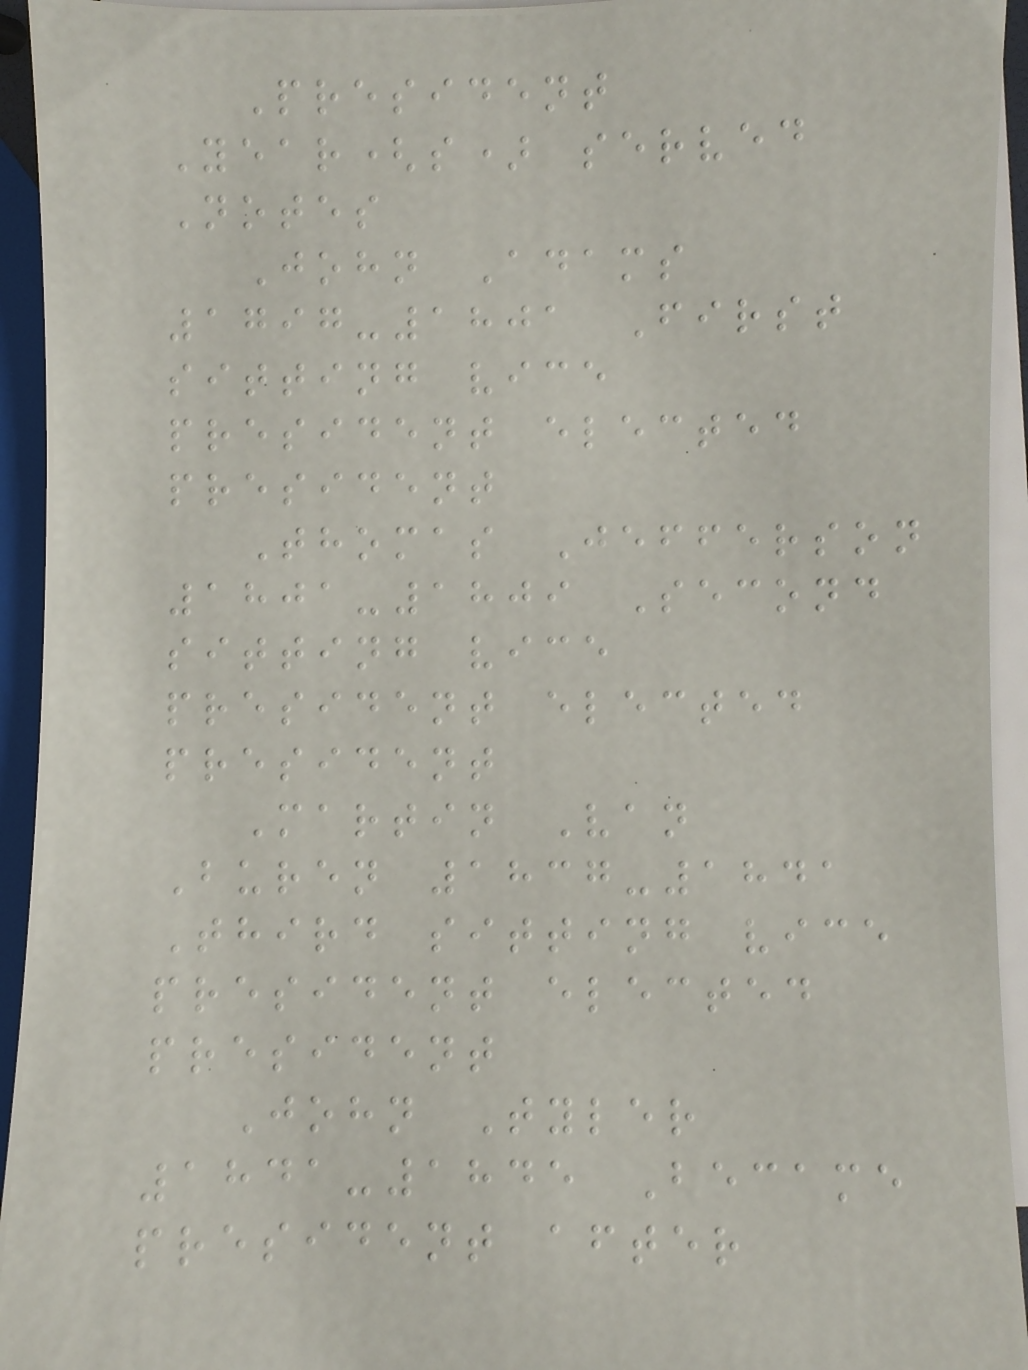President
Year(s) served
Notes
John Adams
1797-1801 First
sitting vice
president elected
president
Thomas Jefferson
1801-1809 Second
sitting vice
president elected
president
Martin Van
Buren 1837-1841
Third sitting vice
president elected
president
John Tyler
1841-1845 Became
president after
